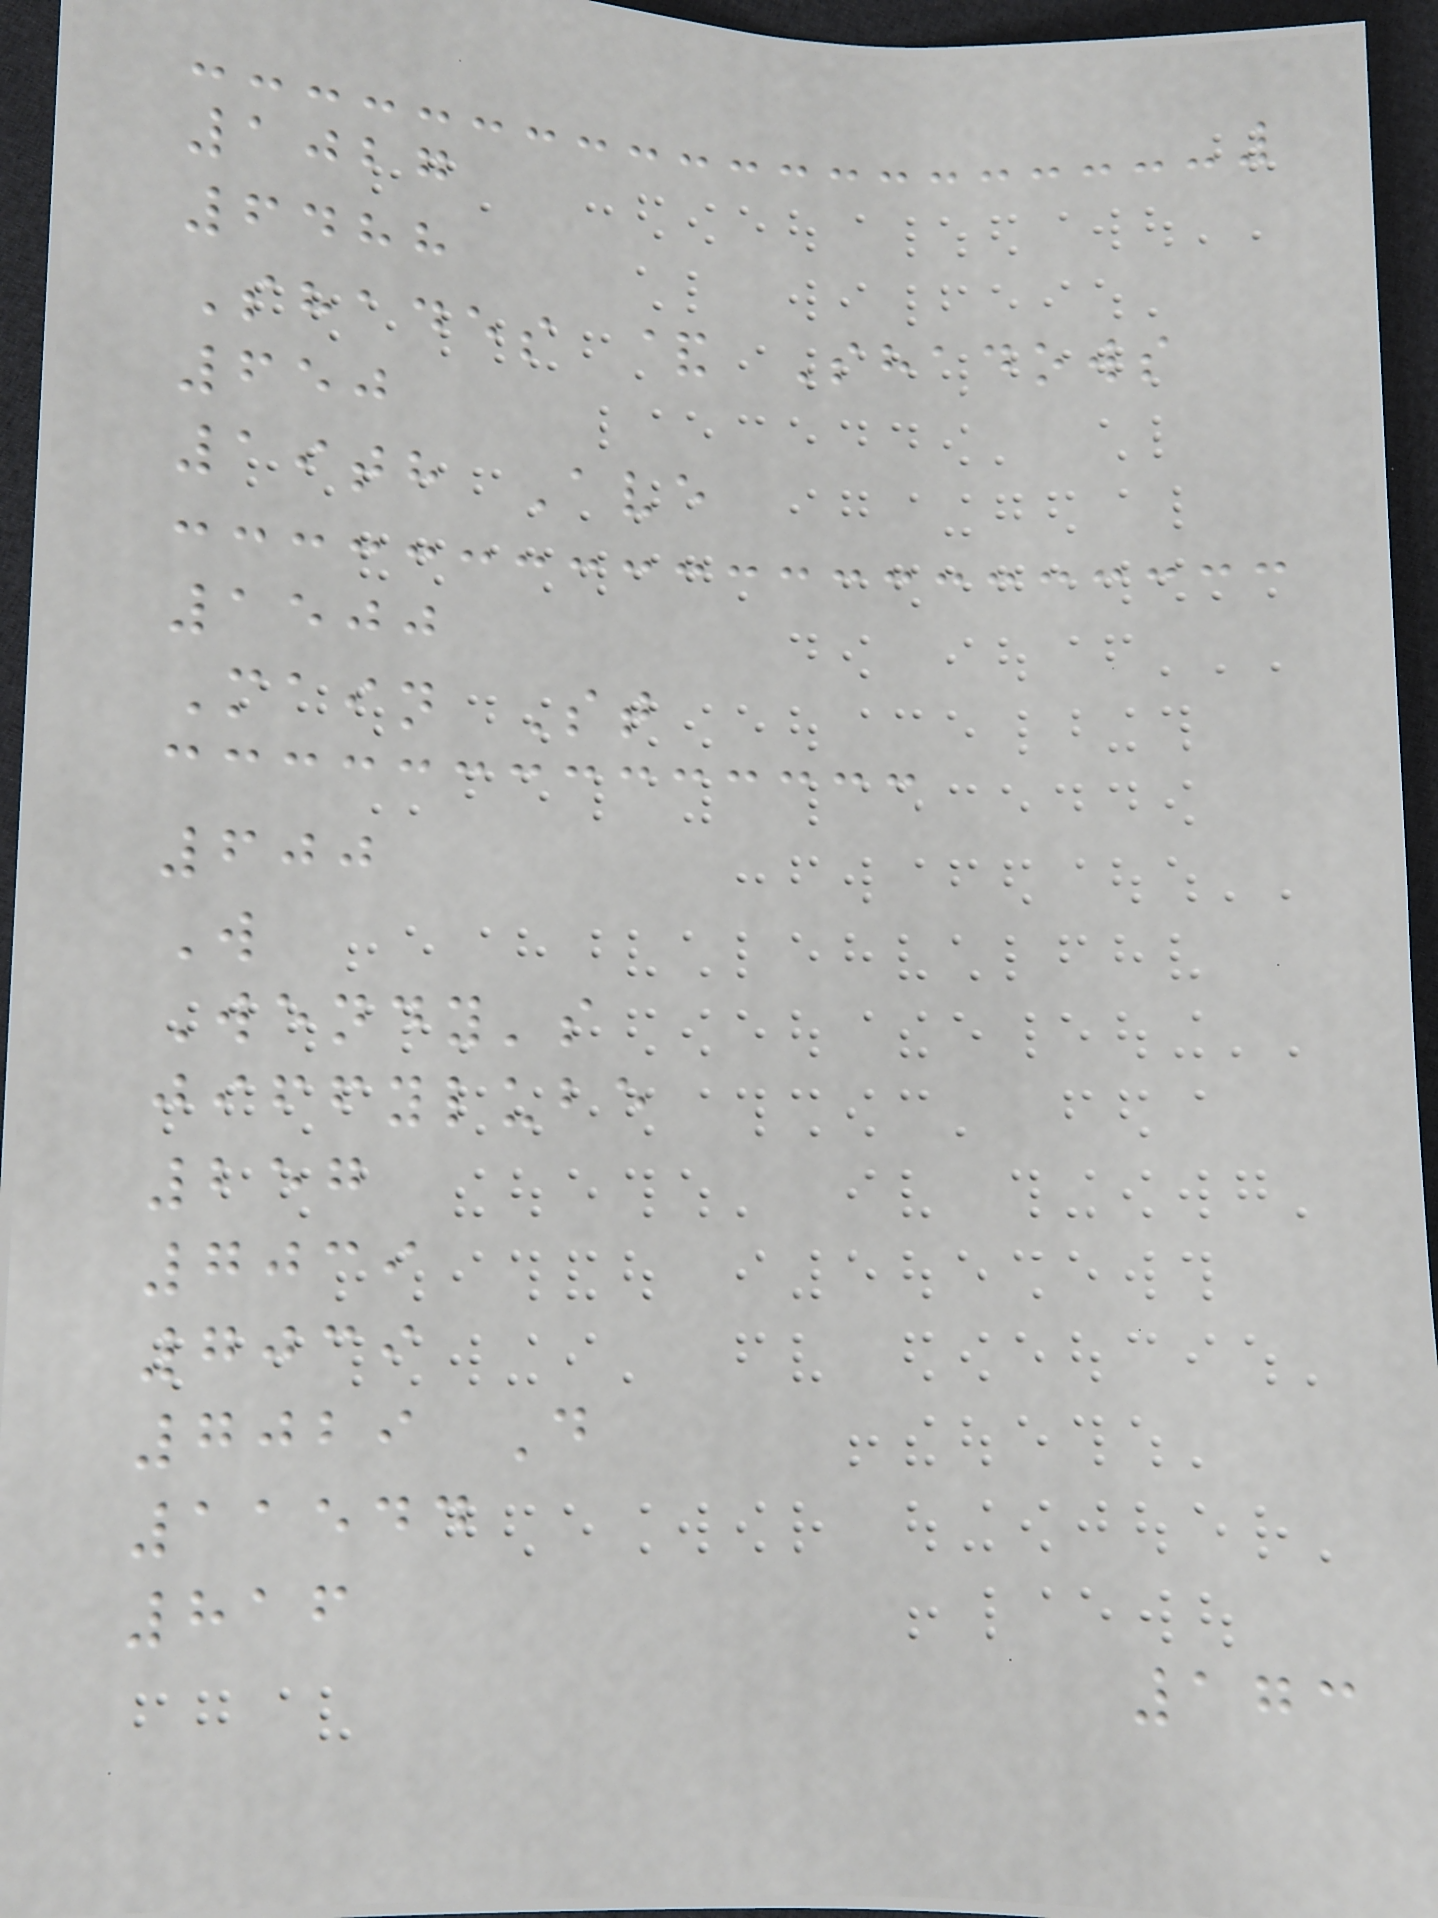1027
6488
Shades & Shadows
650
19th Ave
1500
Main St
600
W
Wendy's
jiffylube
257
7039
7039
7029 D
11544
816
173
